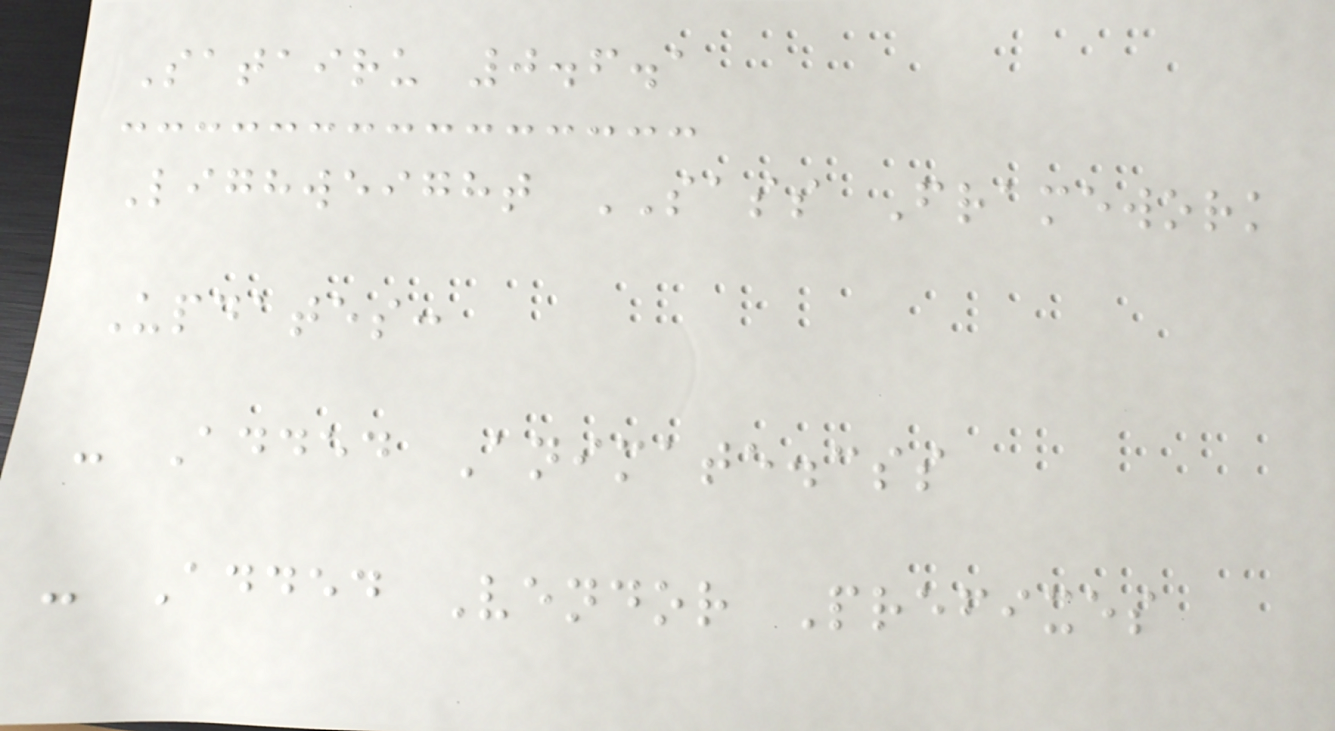Satairu 0.6.1
Lighweight SASS Framework
Updates:
- Added Animate.css
- Added Vendor Prefixes
